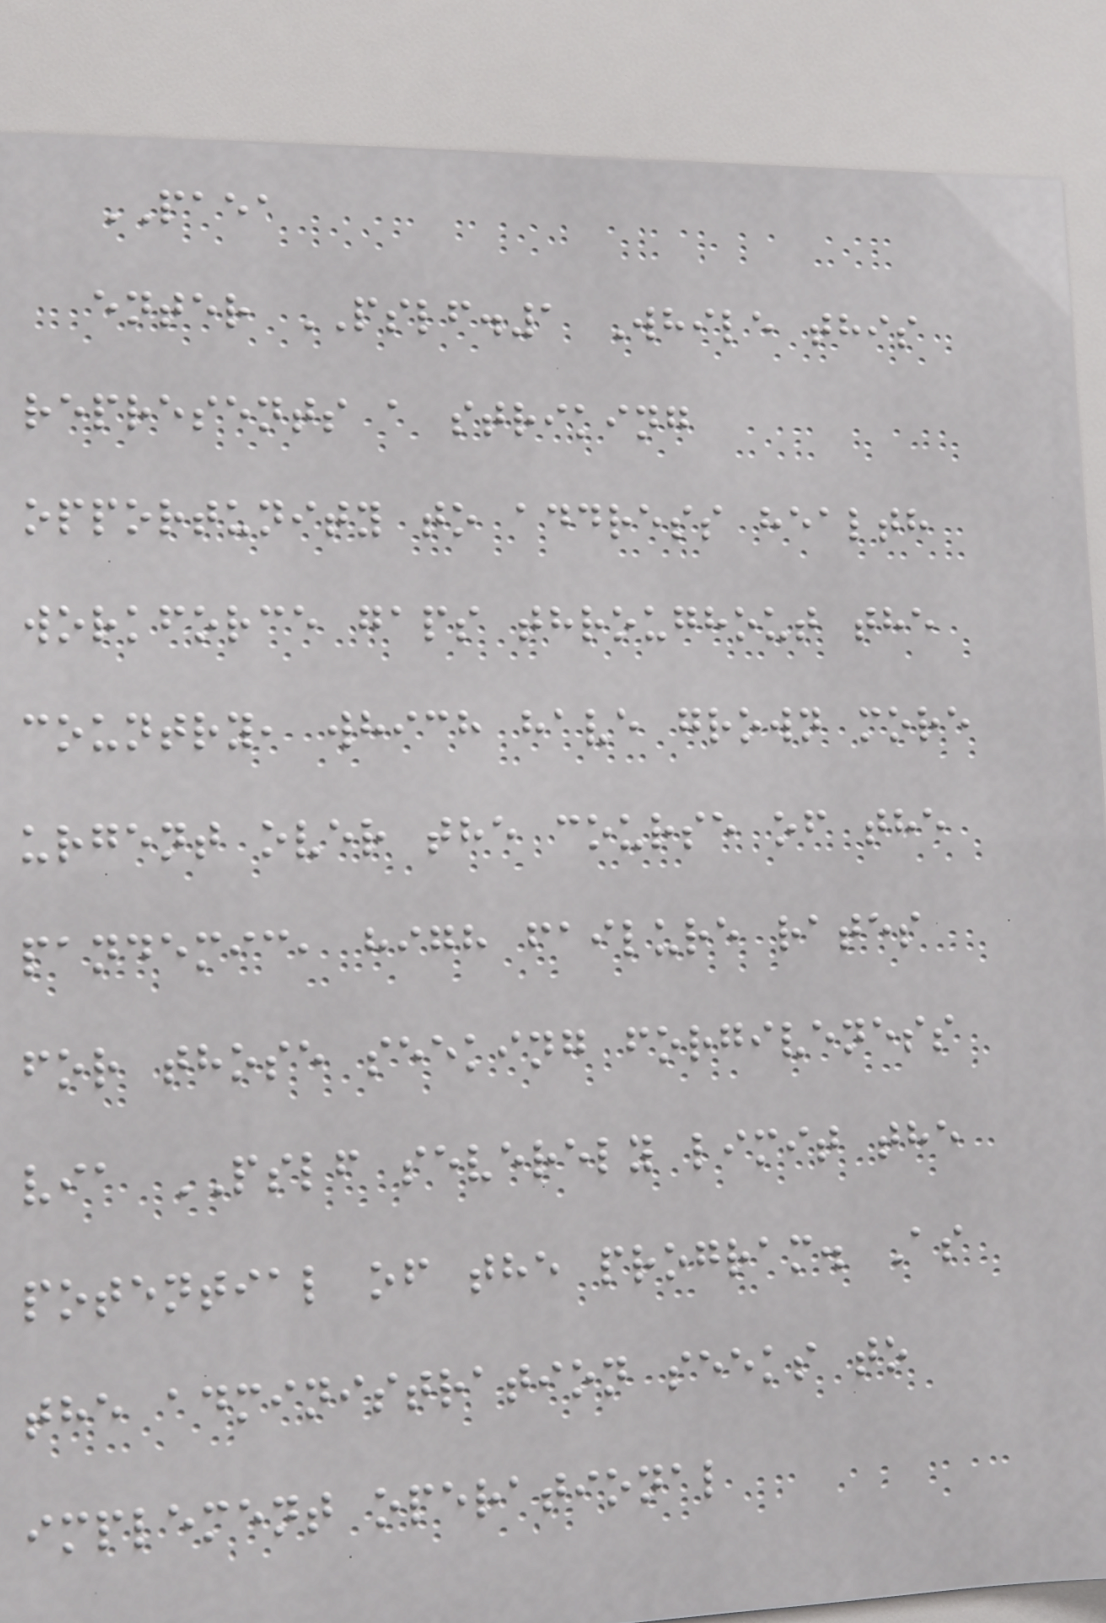PAEA
enter PSLF.1 While this
represents a striking
opportunity to address health
workforce gaps throughout the
country, which have grown more
urgent over the course of the
pandemic, high failure rates
for those seeking forgiveness
via PSLF severely limit the
potential of the program. As
the administration seeks to
implement operational
